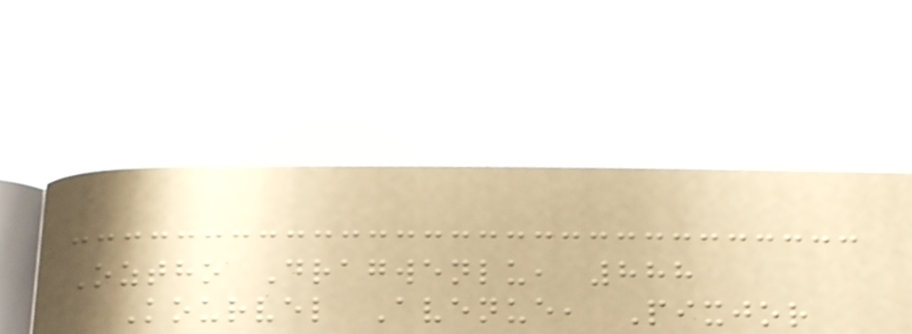Oztho Dragwenlu, 888
Kourvel Avenue, Pixjor
